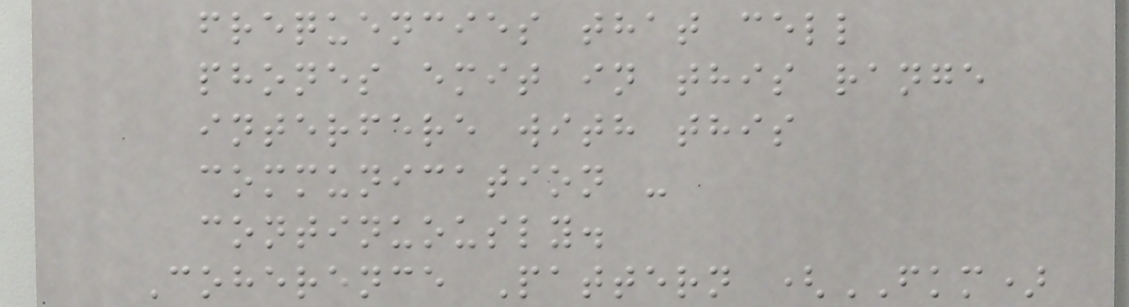frequencies that cell
phones emit in this range
interfere with this
communication -
continuously.
Coherence Pattern (FKM)
